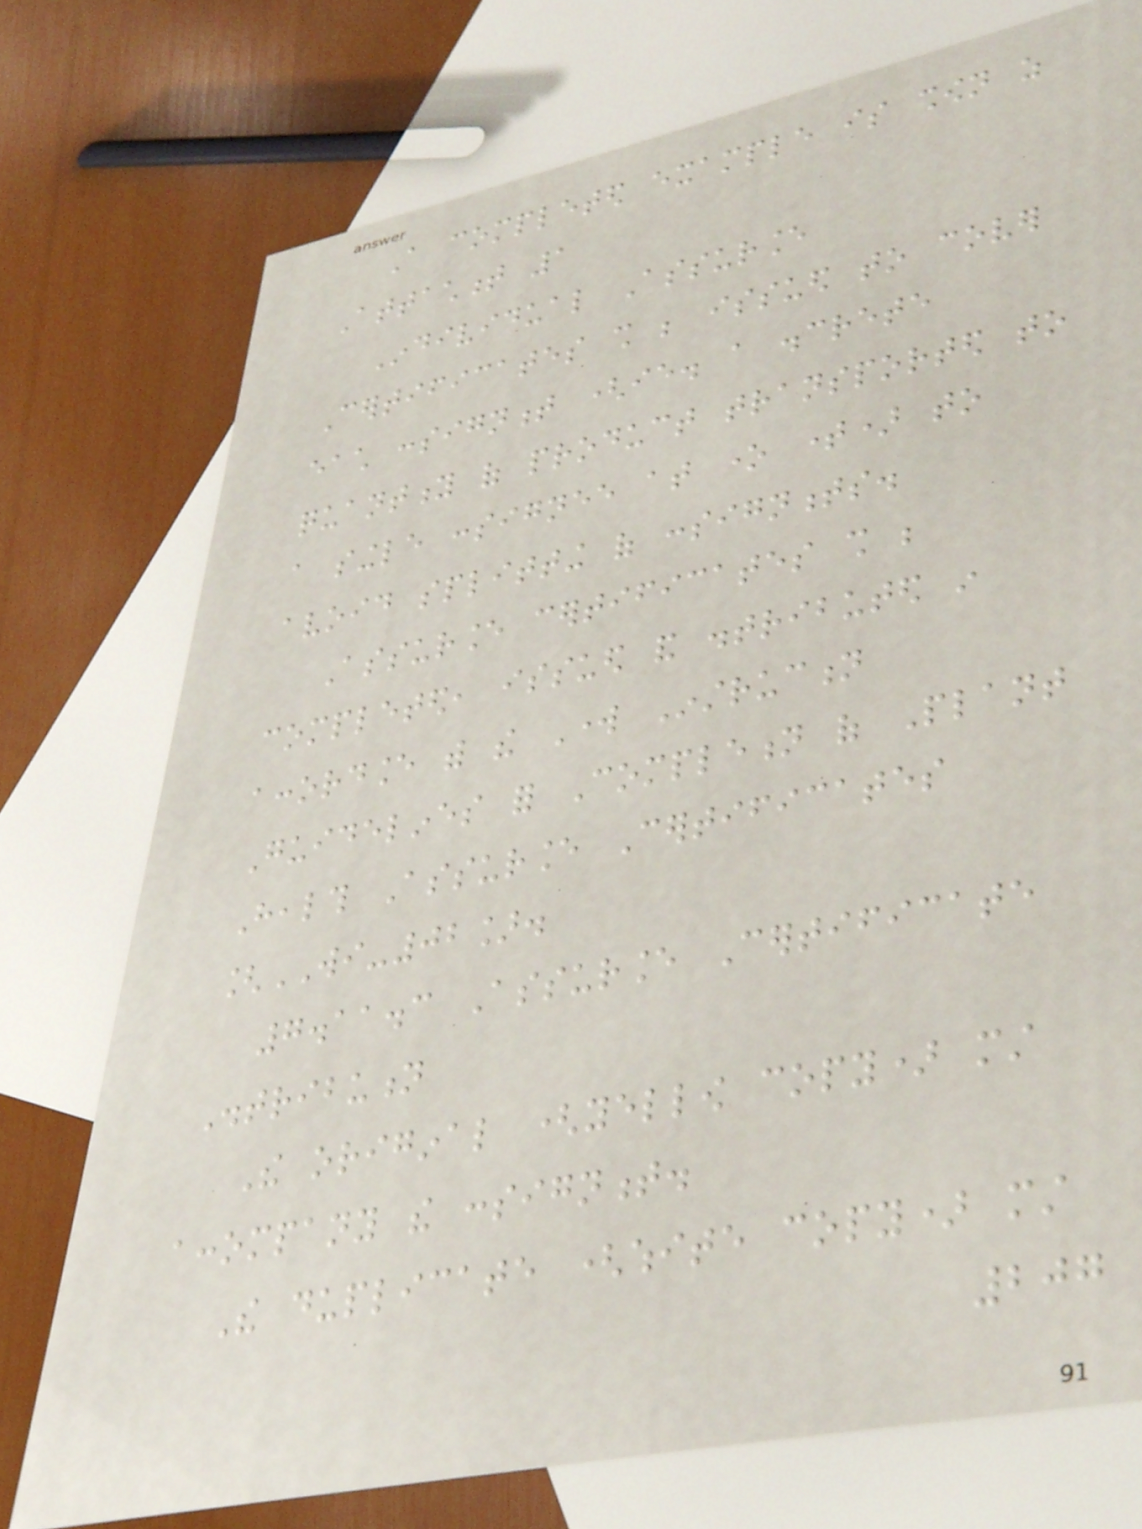A completed example is shown as
Attachment 1
Individual Assurance
Certificates shall be issued to cover
each consignment (ie. a discrete
quantity of product transported to
a single consignee at one time) to
avoid splitting of consignments.
Assurance certificates shall be
completed, issued and distributed in
accordance with the Work Instruction
Guidelines for Completion of Plant
Health Assurance Certificates
[WI-02].
7.11.3 Assurance Certificate
Distribution
The original (yellow copy) must
accompany the consignment.
The duplicate (white copy) must
207
